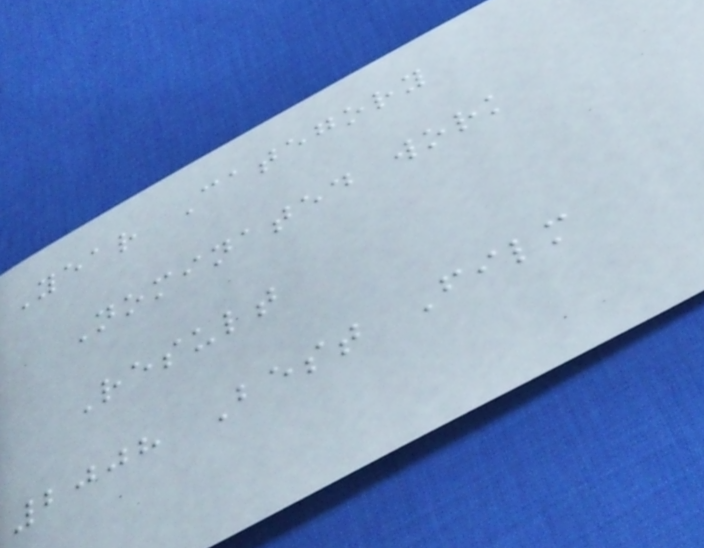Year Category
Nominated work
Result
2008 Best Film
